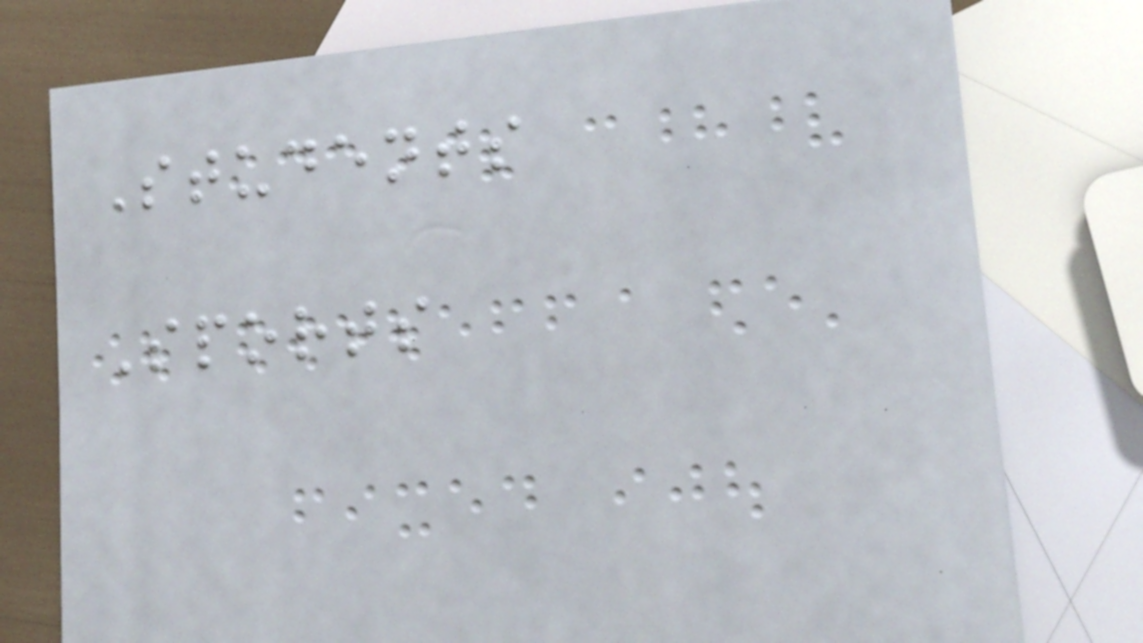Students
Sports
